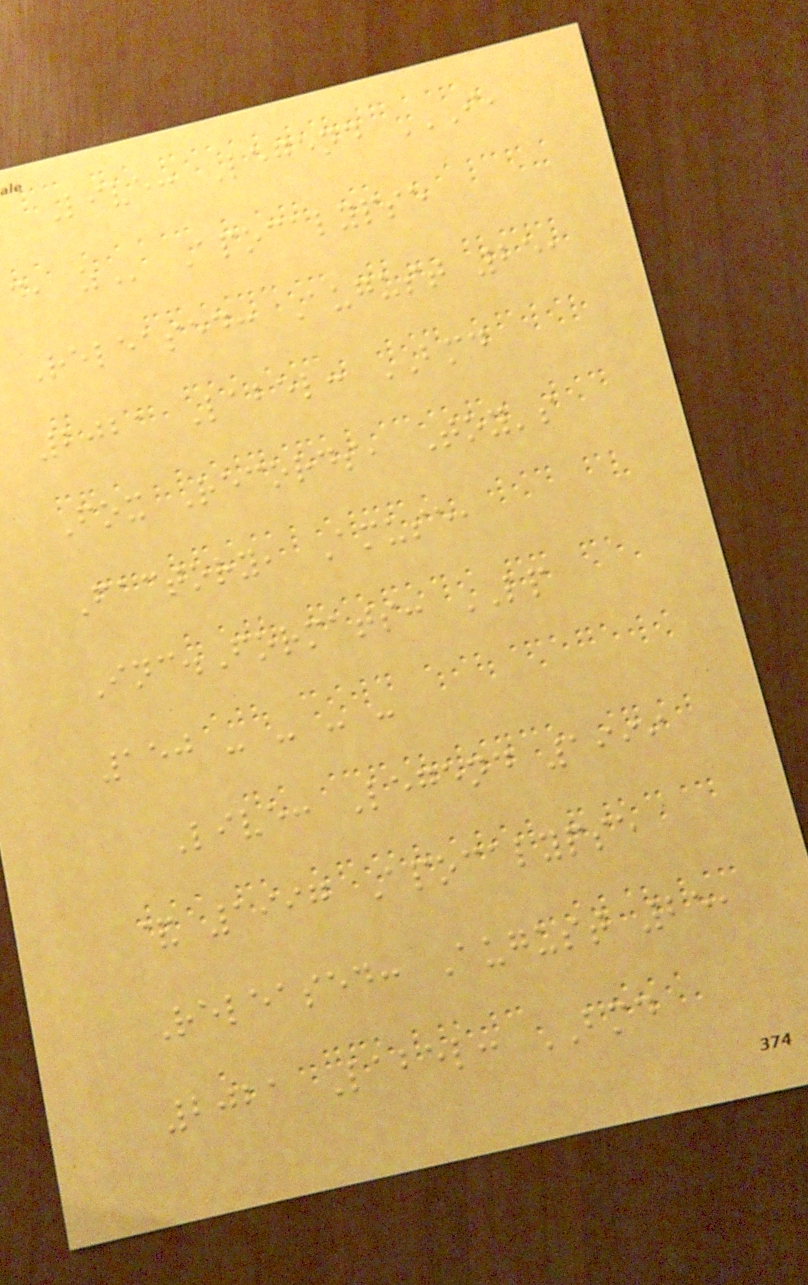Live: Legend I,
D, Z Apocalypse
Released: August 25,
2021 Label: BMD
Fox Records, Toy's
Factory, Amuse,
Inc.Formats: LP
150 - - - -
Live: Legend 1999
& 1997 Apocalypse
Released: August 25,
2021 Label: BMD
